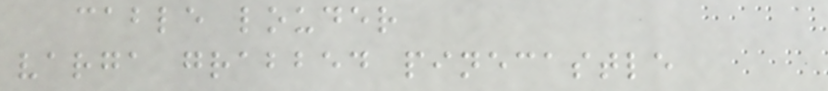cable louder
varga grabbed pinecastle
